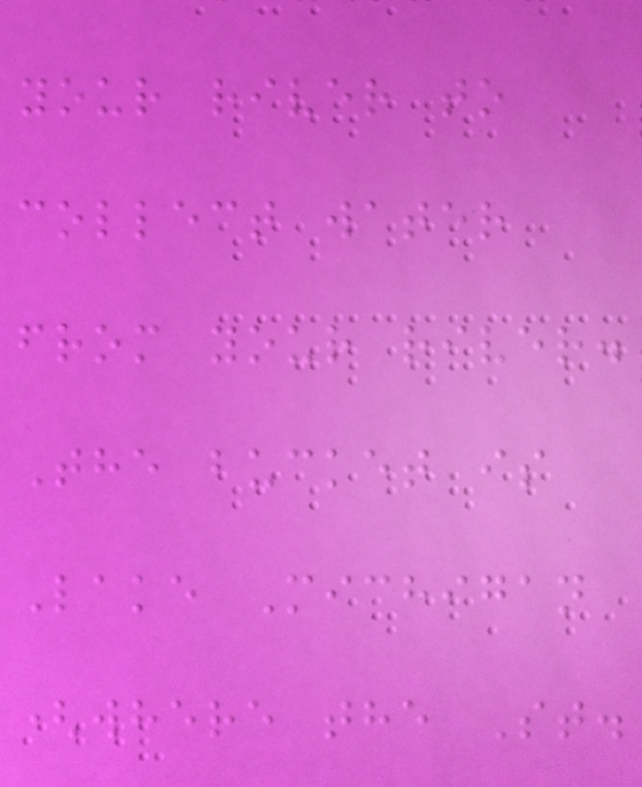your river to
collect water
from your river.
The bucket is
Lake Michigan
(where the St.
